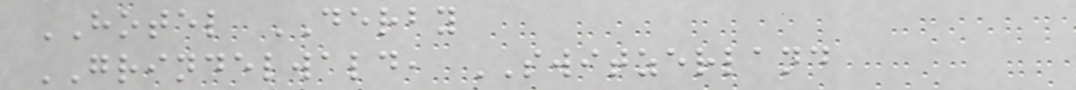HOTEL DERBY
GRINDELWALD, SWITZERLAND
